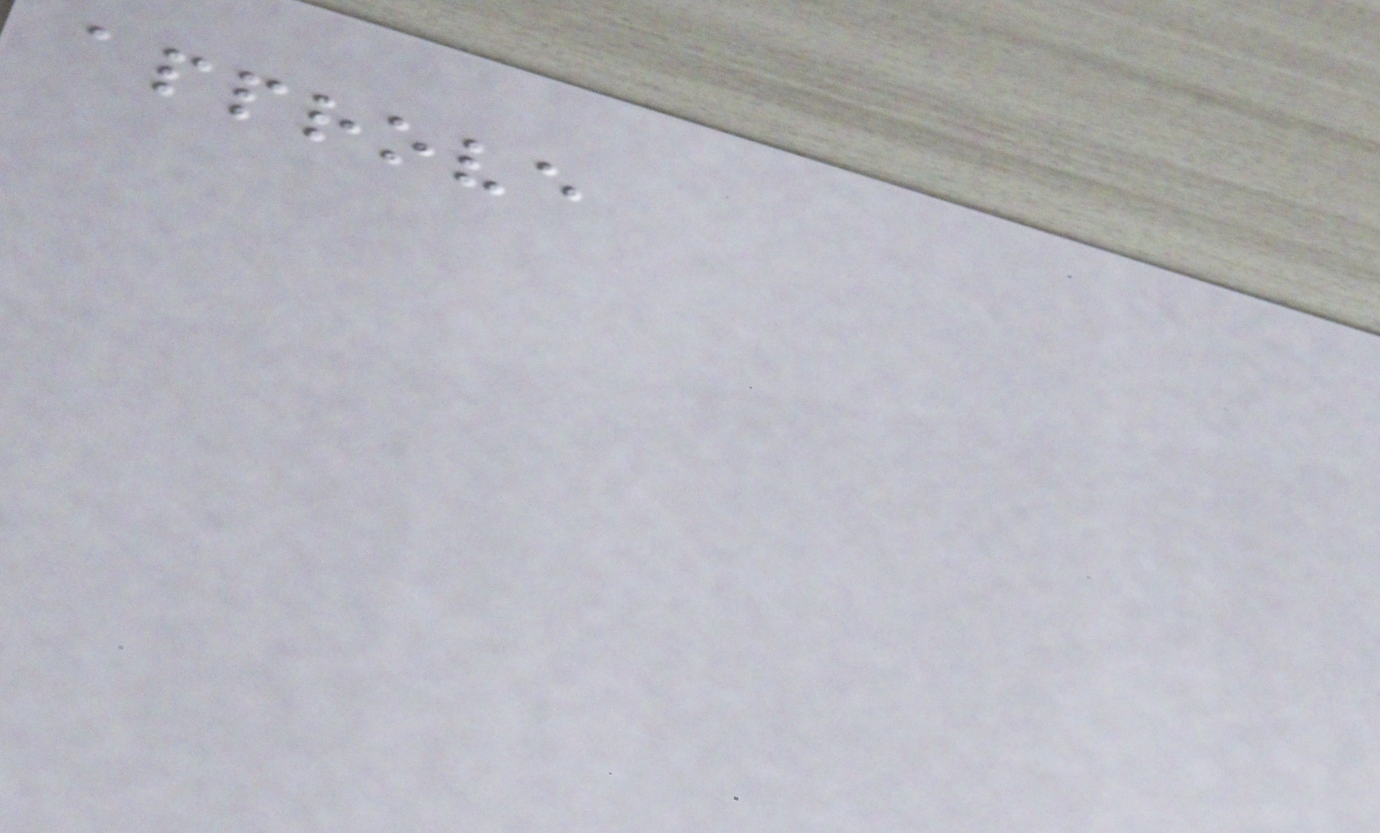approve
